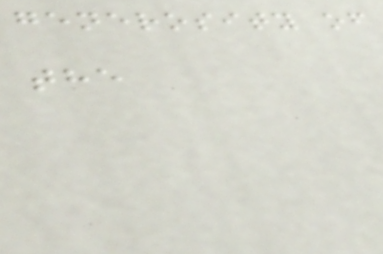generosity of
the
